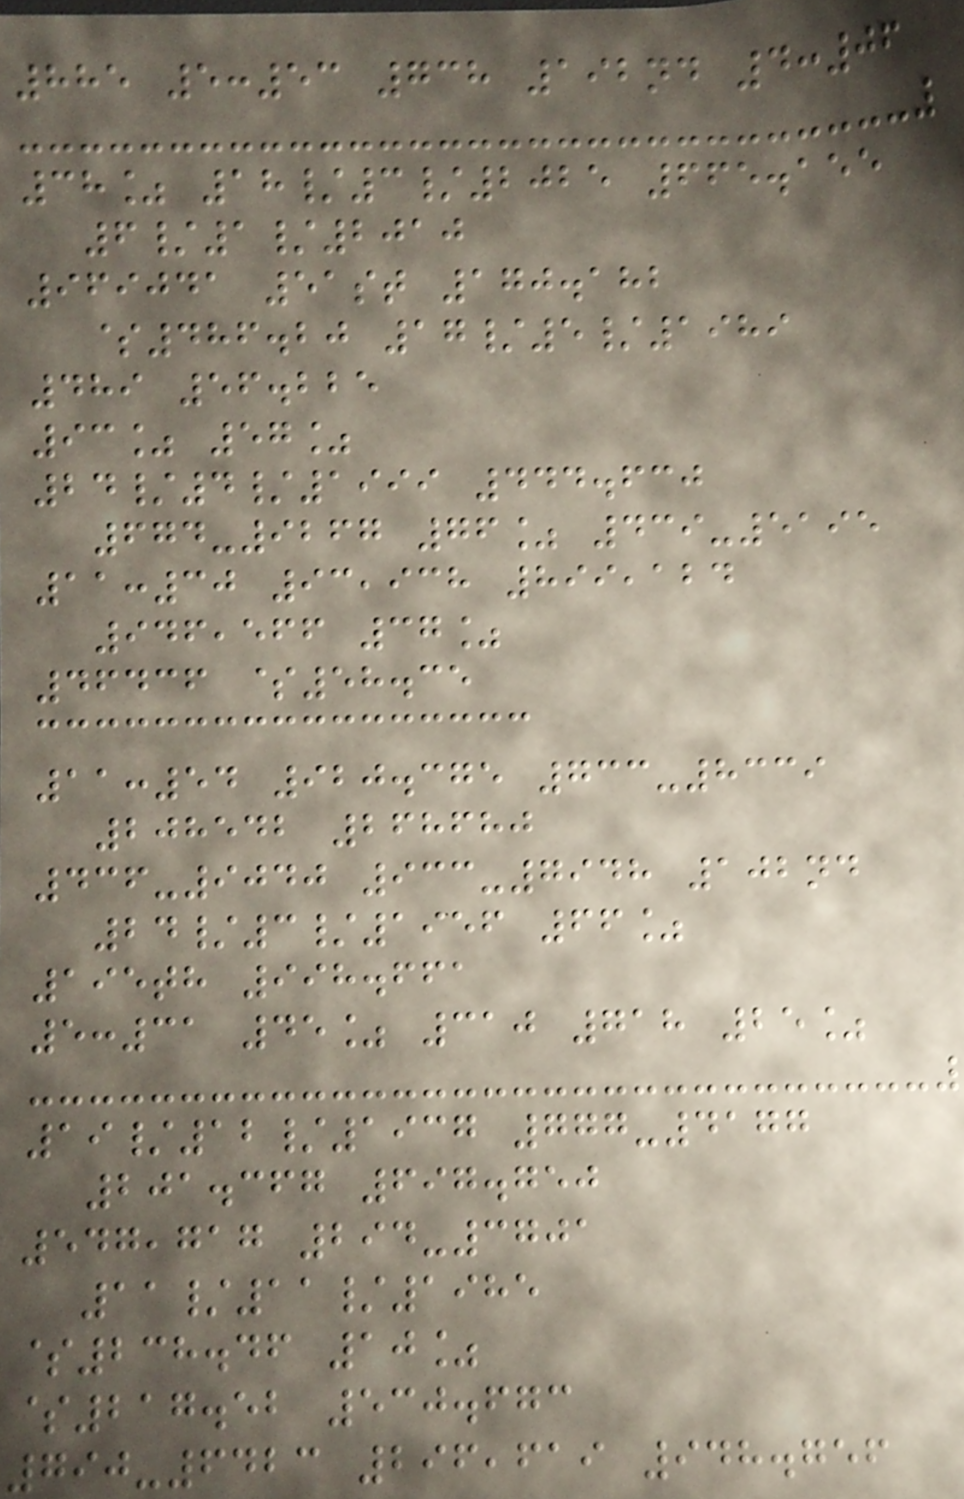885 5:53 738 192nd 4:06
38% 18/3/2025 665.155
6/1/2010
969041 51st 170.182
$486.20 17/5/1989
489 56.225
93% 57%
24/4/1999 444.630
674-9267 76% 439-5195
11:30 93,938 899,124
946,566 37%
46436 $58.35
11:54 920.375 733-8339
208542 268680
436-9040 933-7948 102nd
24/3/1956 66%
195th 998.661
5:31 45% 310 718 25%
19/12/1937 777-4177
201.367 697.750
547,717 294-3701
11/11/1985
$238.46 10%
$217.52 530.673
790-6423 296,619 948.756
